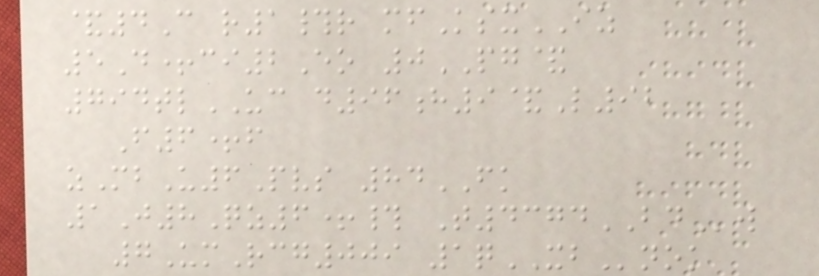&4C r1#r mfKsxIZ
5D+ci2Eo 0PG&
794tlUC d96h9&L92
F6+f
zMbU6Pvs 84FK
1J8Qz6+# T4374BDw
7UmRcg009 1qXBnok
